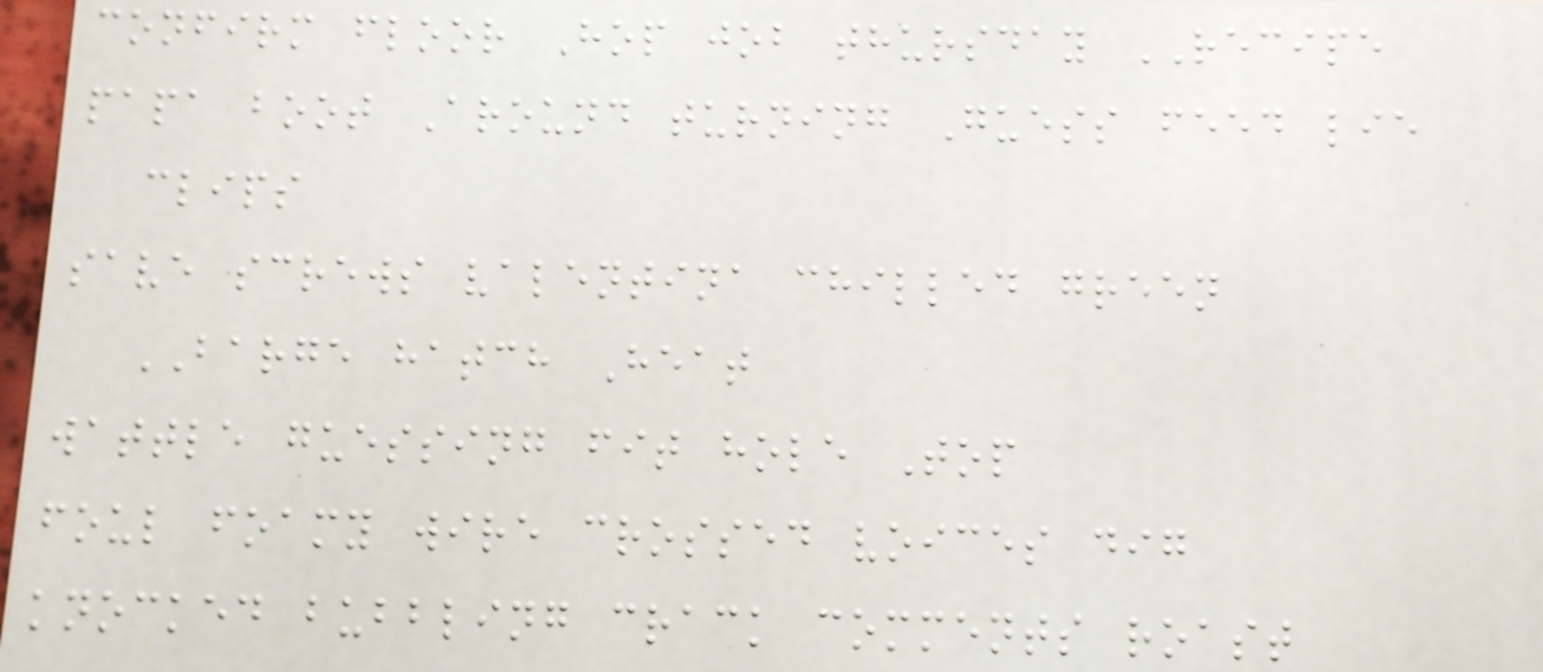confirm floor Hop job thursday RECIPE
papa boot Around turning Guess feed lie
clips
save screws valentina chilled green
BARGE hatch Heat
wattle guessing fit hole Top
foul foamy wire crossed voices dig
knocked bubbling crack comments roast
